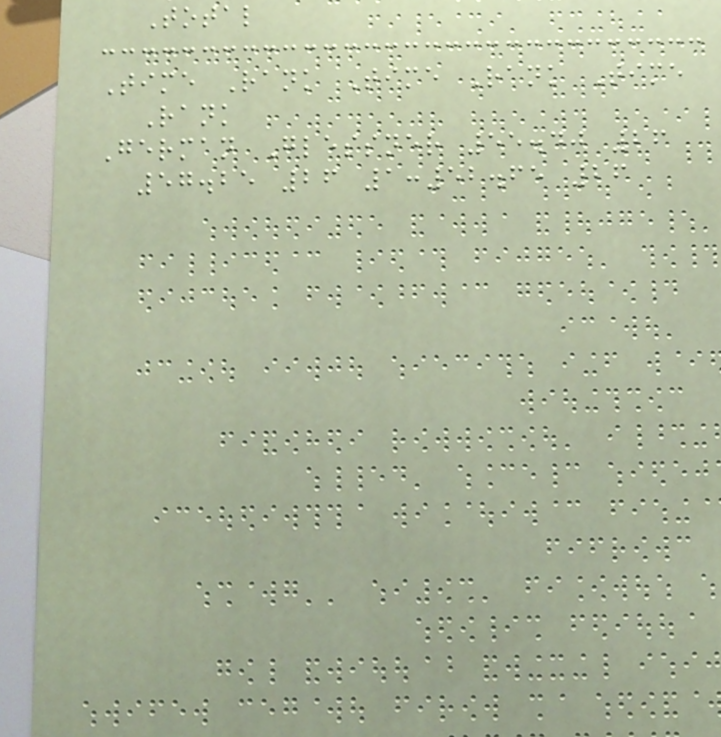Total
Time Rank Time Rank Time
Rank
German Glessner 55.40 26
57.25 26 1:52.65 26
